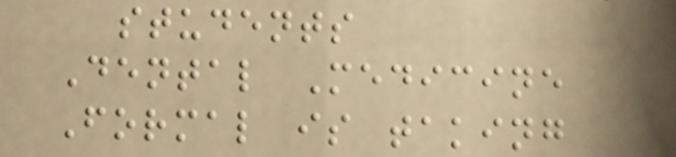students
Dental Medicine
Formal is taking
